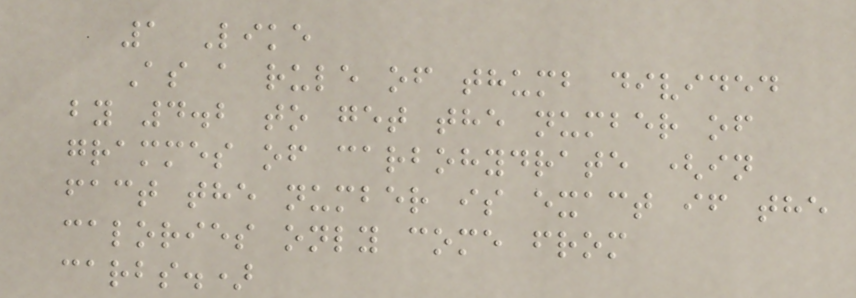1 Like
As a rule of thumb divided
by 4.2 to get the number of
grammes of carbohydrate (in
fact the number is exact if the
calories only come from
carbs.)
